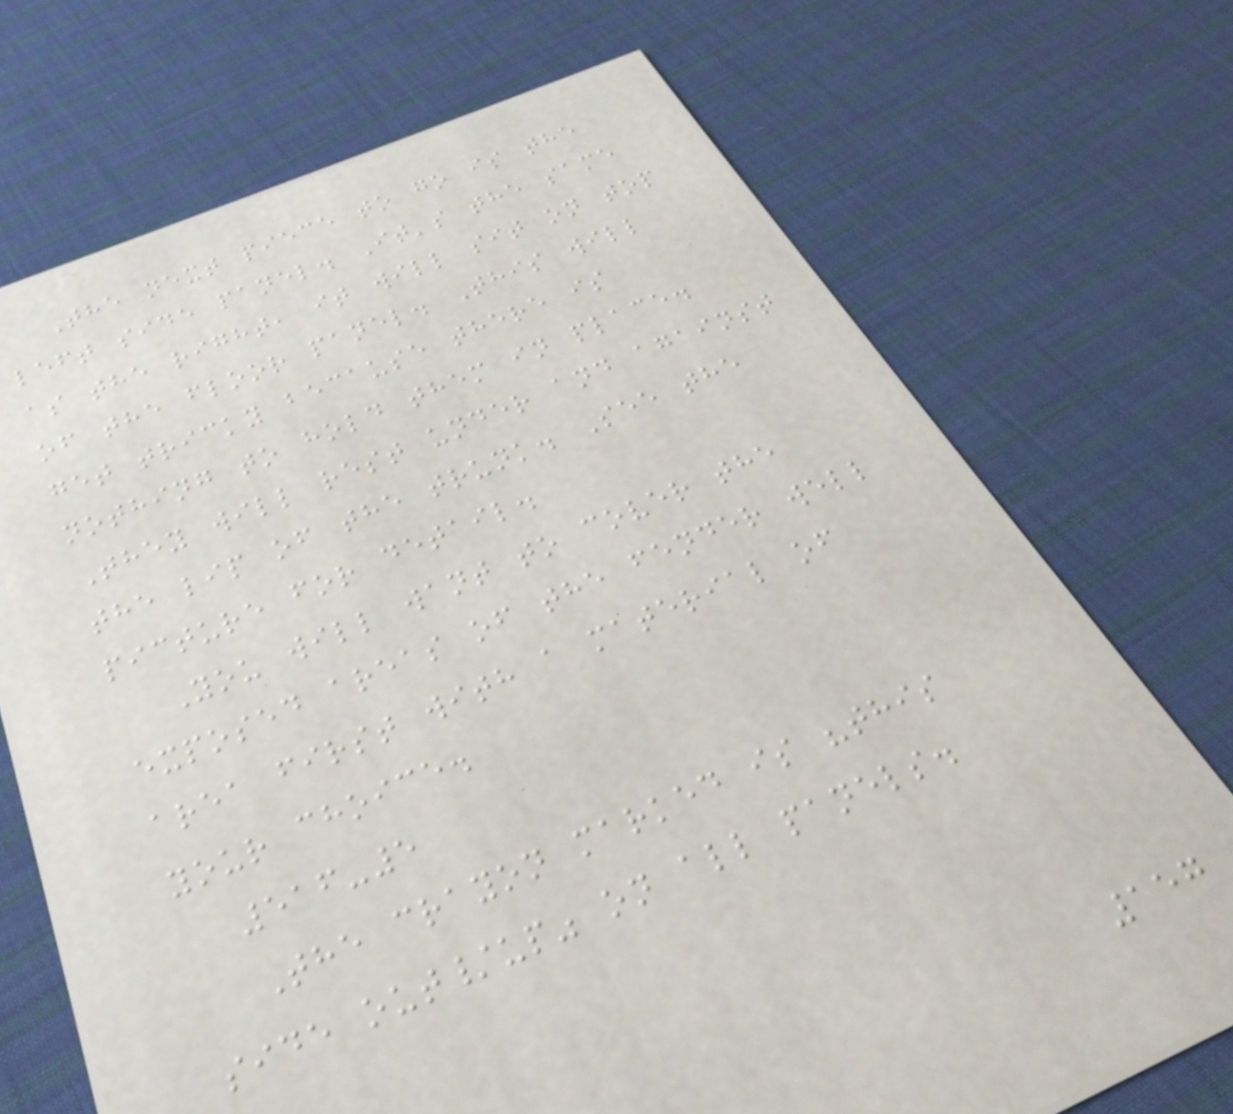The next piece to go is the
left side panel. It's the same
as the right, it will sit on top
of the floor panel. This will
get tricky because there is
nothing to hold them in place.
They will rest under and against
the lip of the trunk. See the
picture for detail.
You will want to cover the
exposed areas of the fender well
area first with a material of
your choice.
516-5
The crayon marked is "this
side out/up" on all panels.
157
